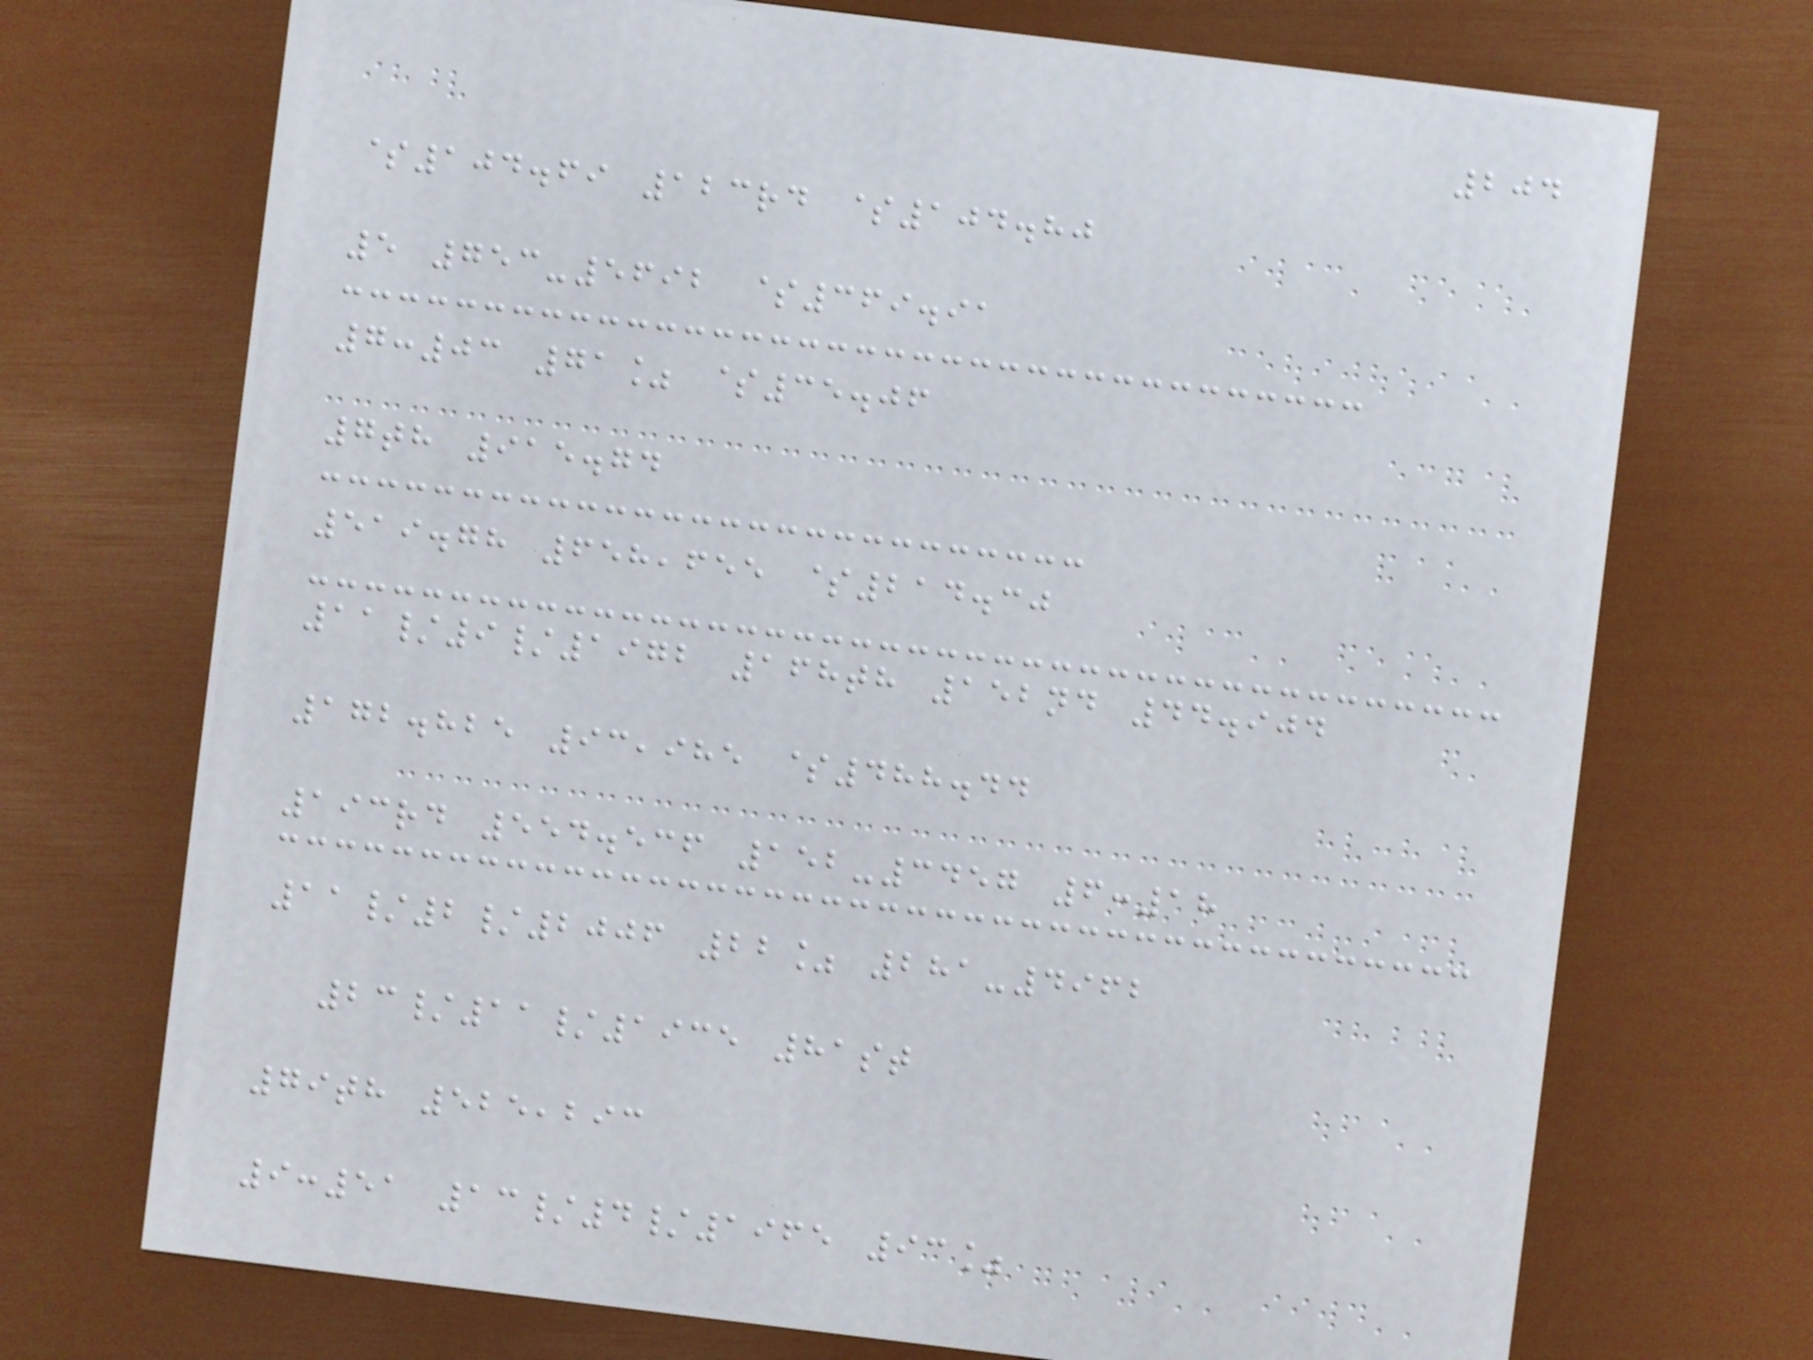204
$104.69 123rd $104.80
5 753-5692 $369.91
7:03 71% $35.06
7th 915.74
519.78 658,655 $214.30
11/9/1972 168th 152nd 44.904
172.825 93,985 $488.44
193rd 554.536 152-3457 6:18
11/2/2006 22% 281-4962
23/11/1935 81st
79th 525,293
9:51 13/4/1965 93%
